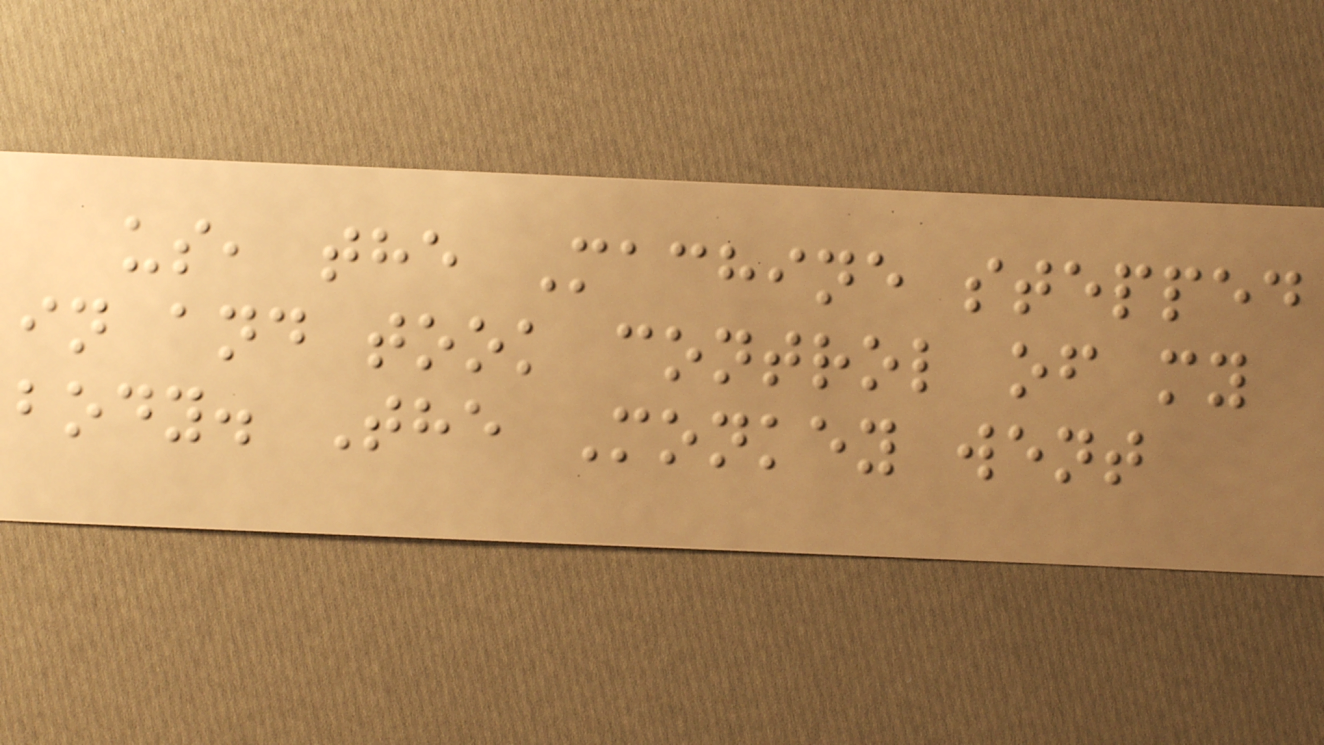us, the Machine stepped
in and took control of my
body. The Monkey went
